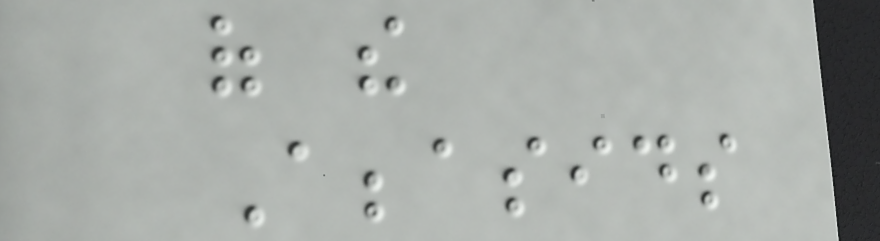of the
Abbasids
